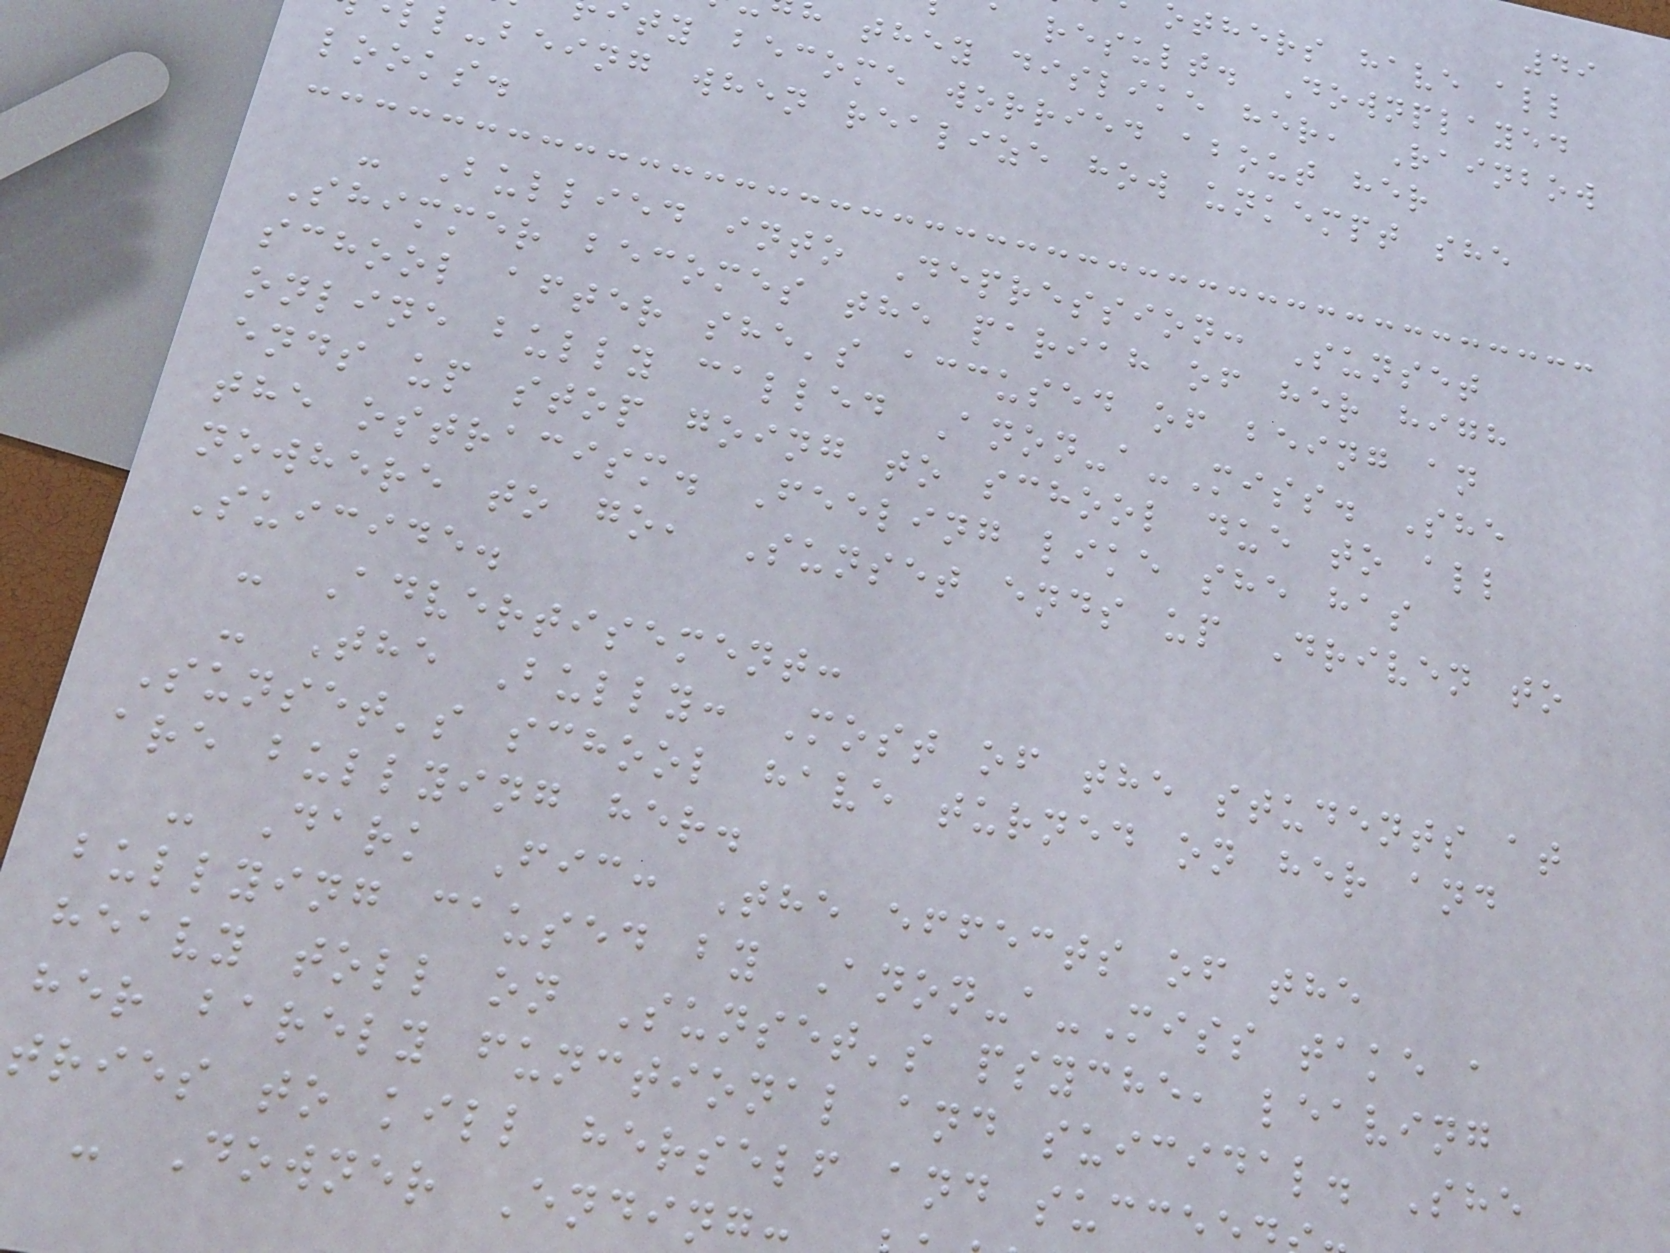49
others have all
a result. Downplayed
they dislike her, Rainbow
ty become worried about her
l-being when realize how unkempt she
looks.
- Bullied into Depression: Sunset
Shimmer becomes the pariah of her high
school after she's accused of being an
online bully called Anon-a-Miss. She
ends up stop going to school due to all
the ostracism. Feeling like she has
nowhere to go, Sunset ends up Driven to
Suicide.
- Advertisement:
- The Bully: Most of the students at
Sunset's school have turned on her and
are bullying her.
- Dark Fic: The effects of the
bullying caused by Anon-a-Miss take a
heavy toll on Sunset's psyche, leaving
her barely functional and suicidal. She
tries to kill herself and succe
- Downer Ending
